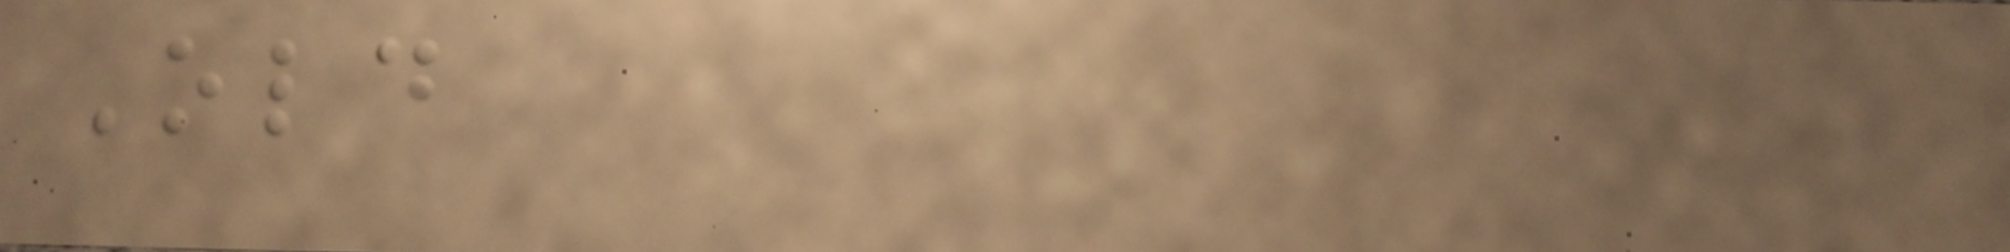Old
